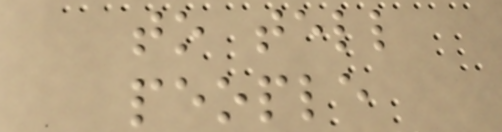to tell
people
